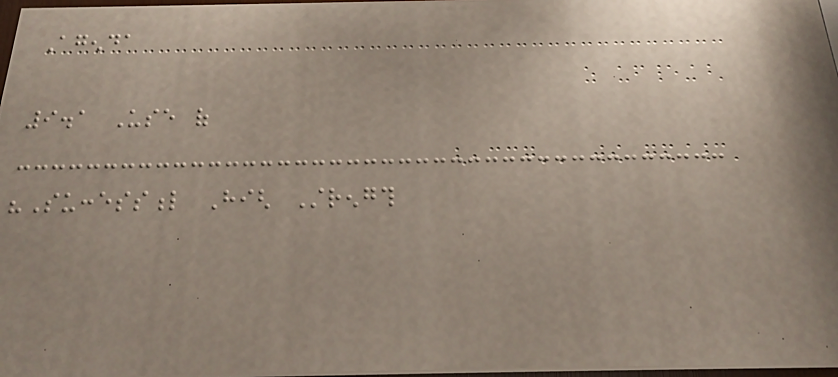Agenda
9.1 Use of
"Successful High Strength
